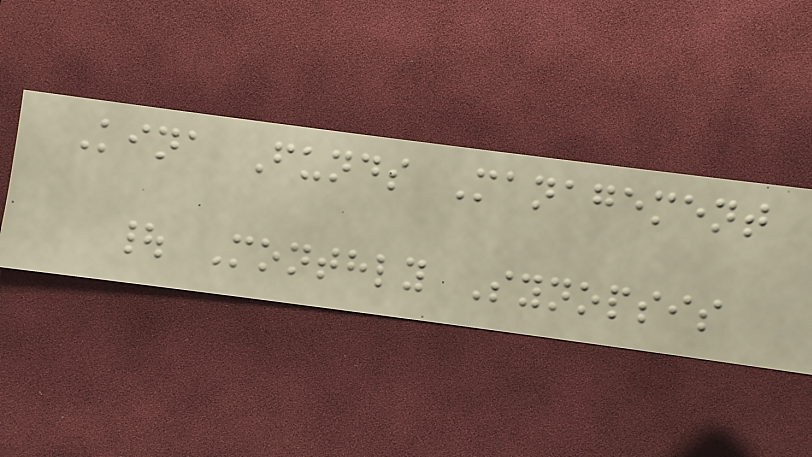Kina Funds Management
| Monthly Synopsis
